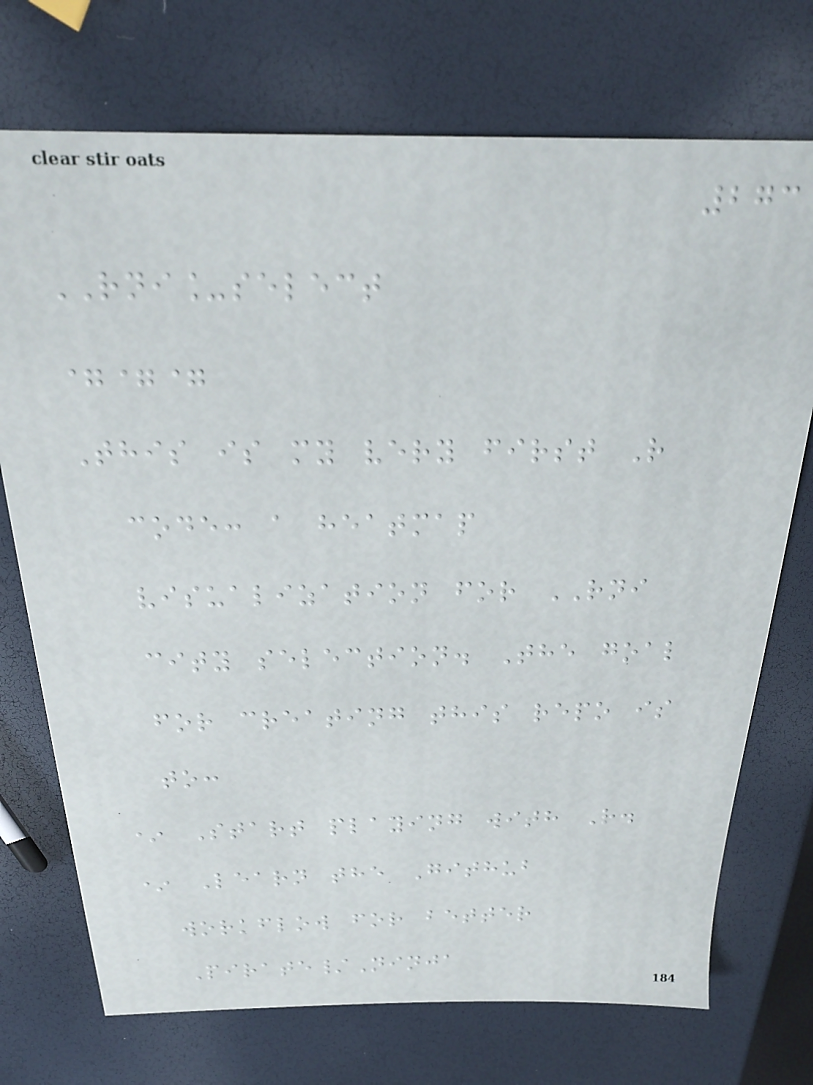273
RNI_select
===
This is my very first R
code: a heatmap
visualization for RNI
city selection. The goal
for creating this repo is
to:
* Start playing with R.
* Learn the Github
workflow for better
Pirate/Ninja
